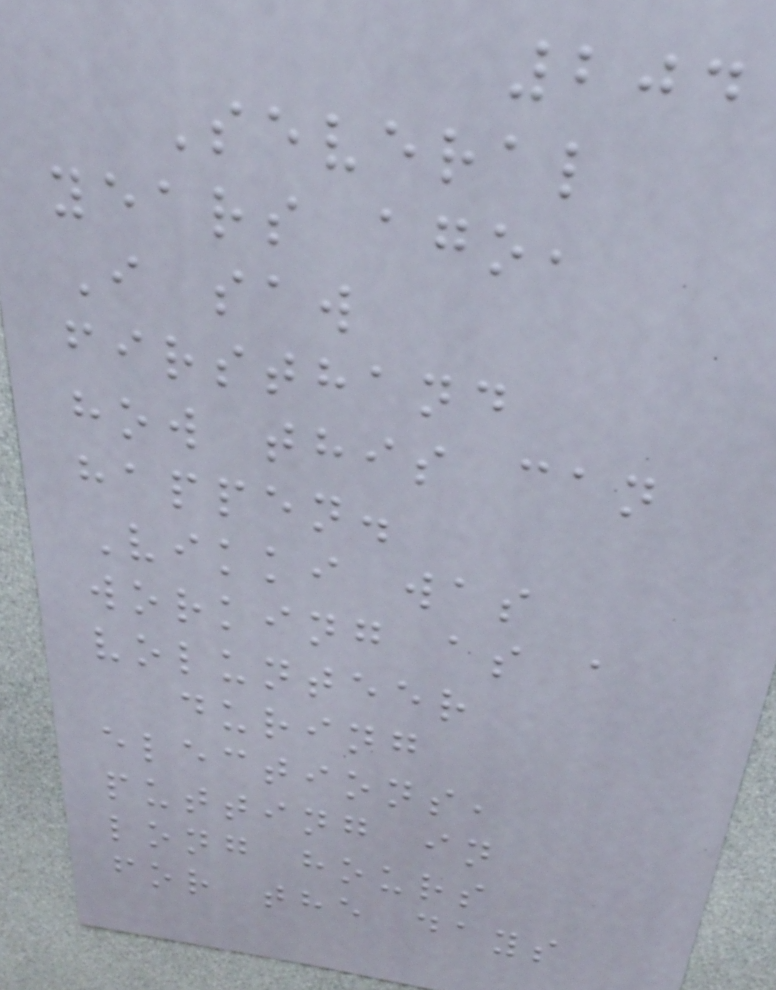204
Several
years ago,
I saw
firsthand
how this can
happen.
Vikki was
working as a
volunteer
during
elections,
putting in
long hours
for the days
